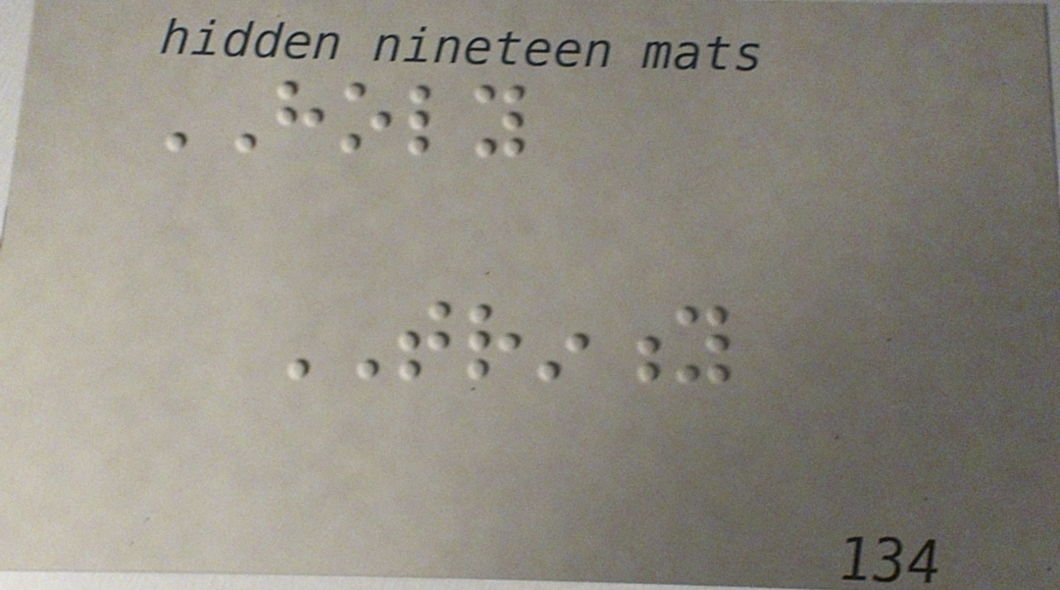HOLY
TRINITY
